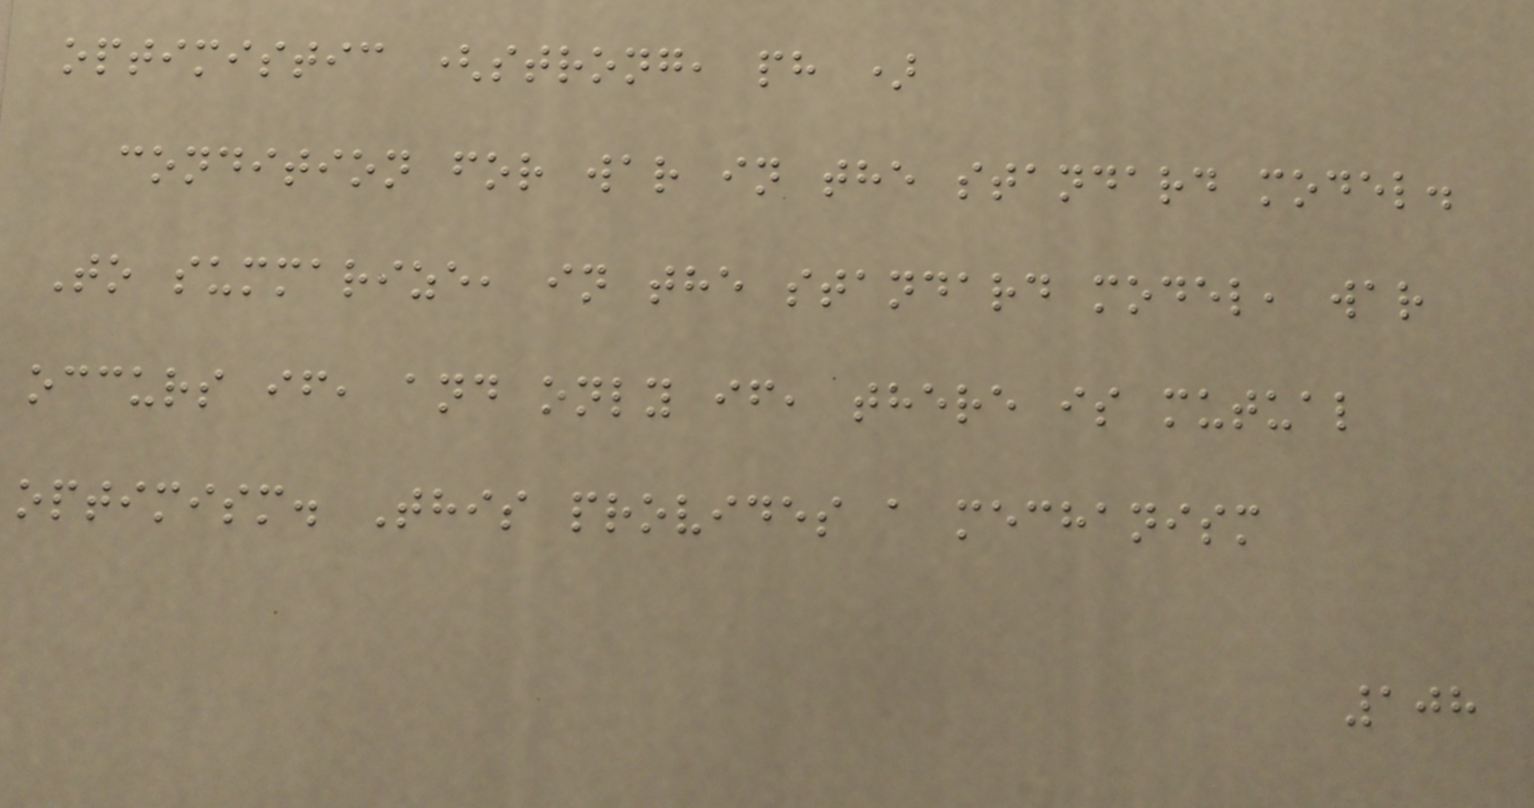optimistic (strong, ph )
condition for war in the standard model.
To summarize, in the standard model, war
occurs if, and only if, there is mutual
optimism. This provides a mechanism
108
